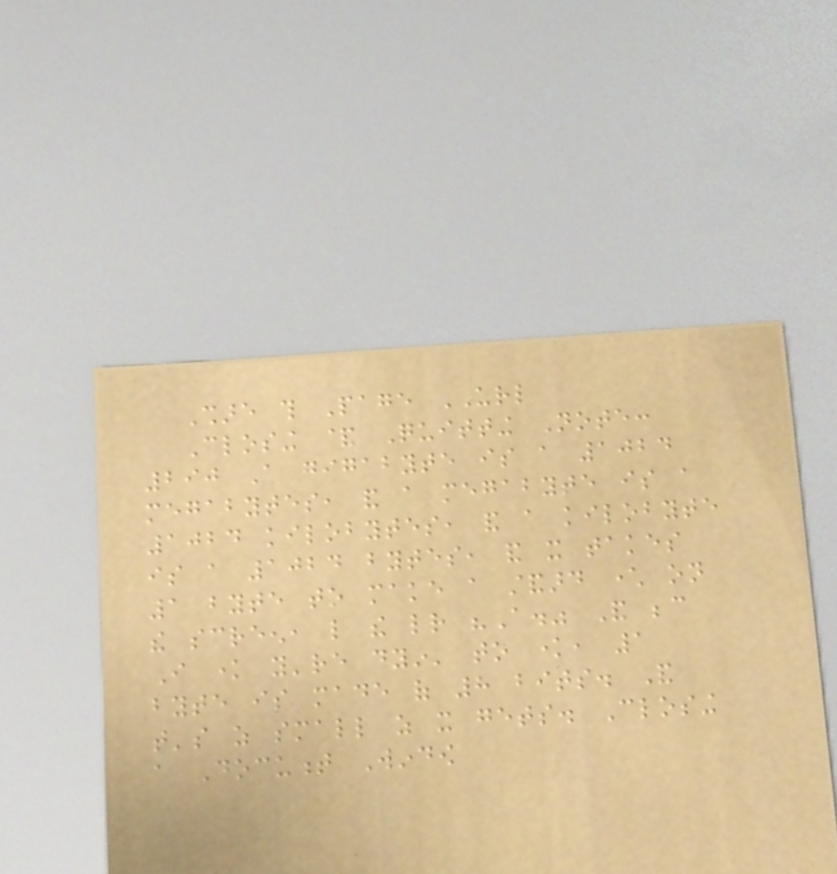Share this Page URL
Closing & Quitting Note:
290 A gigabyte is a 1024
megabytes, and a megabyte is a
1024 kilobytes, and a kilobyte
is a 1024 bytes, and it takes
1 byte to make a standard character on
the screen, like the letter "A." And because
I know you're dyin' to know, 1
byte is made of 8 bits. And
that's as small as it gets. Closing
a Document Window
